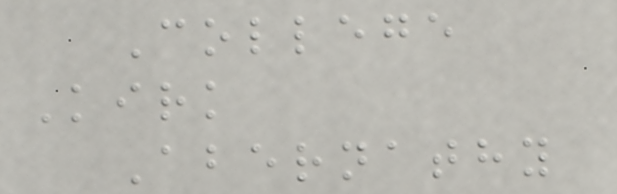College
Kirk
Abernathy
